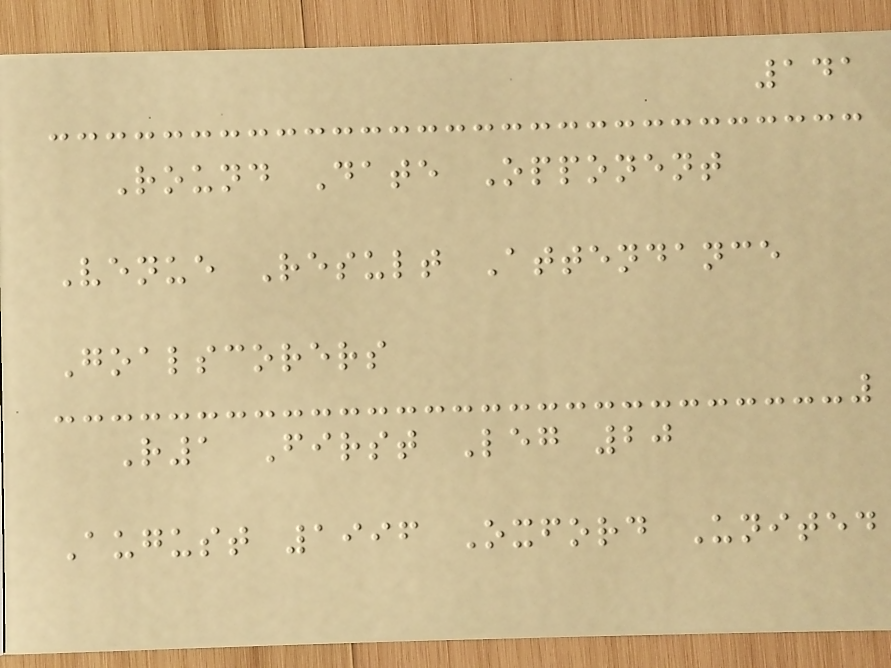141
Round Date Opponent
Venue Result Attendance
Goalscorers
R1 First Leg 20
August 1996 Oxford United
